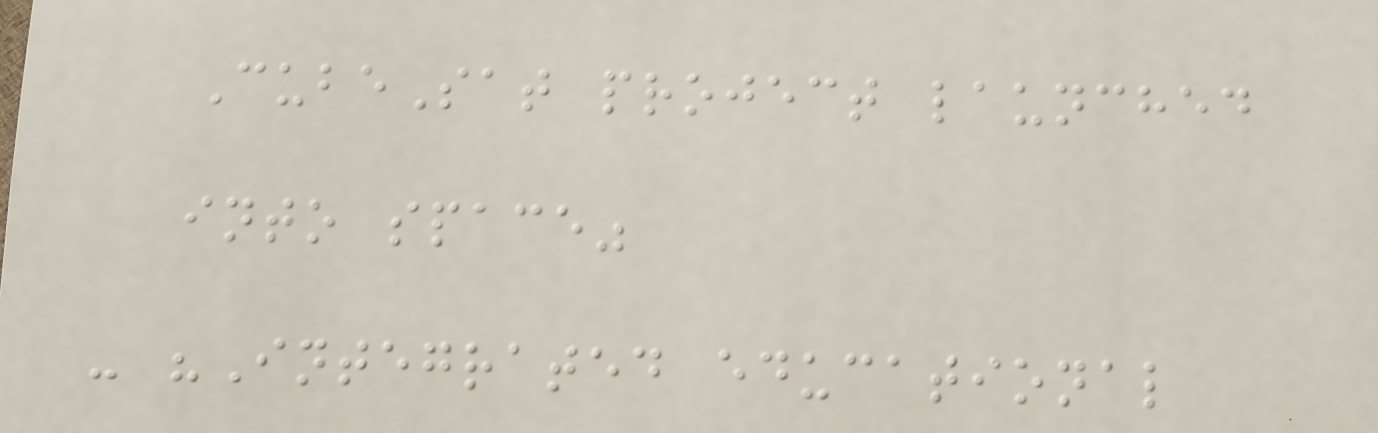CubeSat project launched
into space"
- "Integrated educational
